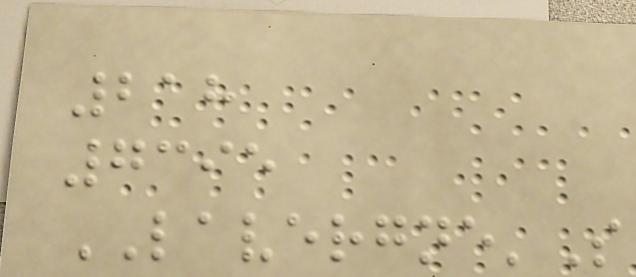218
7395
LAVERGNE'S
